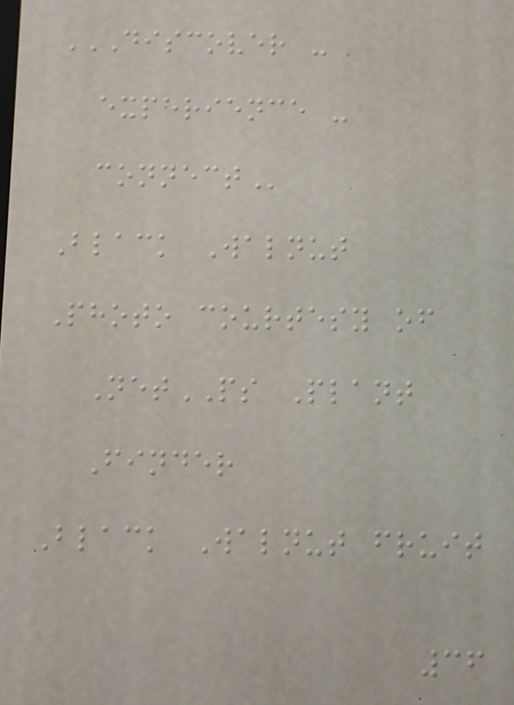DISCOVER -
EXPERIENCE -
CONNECT
Black Walnut
Photo courtesy of
NetPS Plant
Finder
Black Walnut fruit
36
